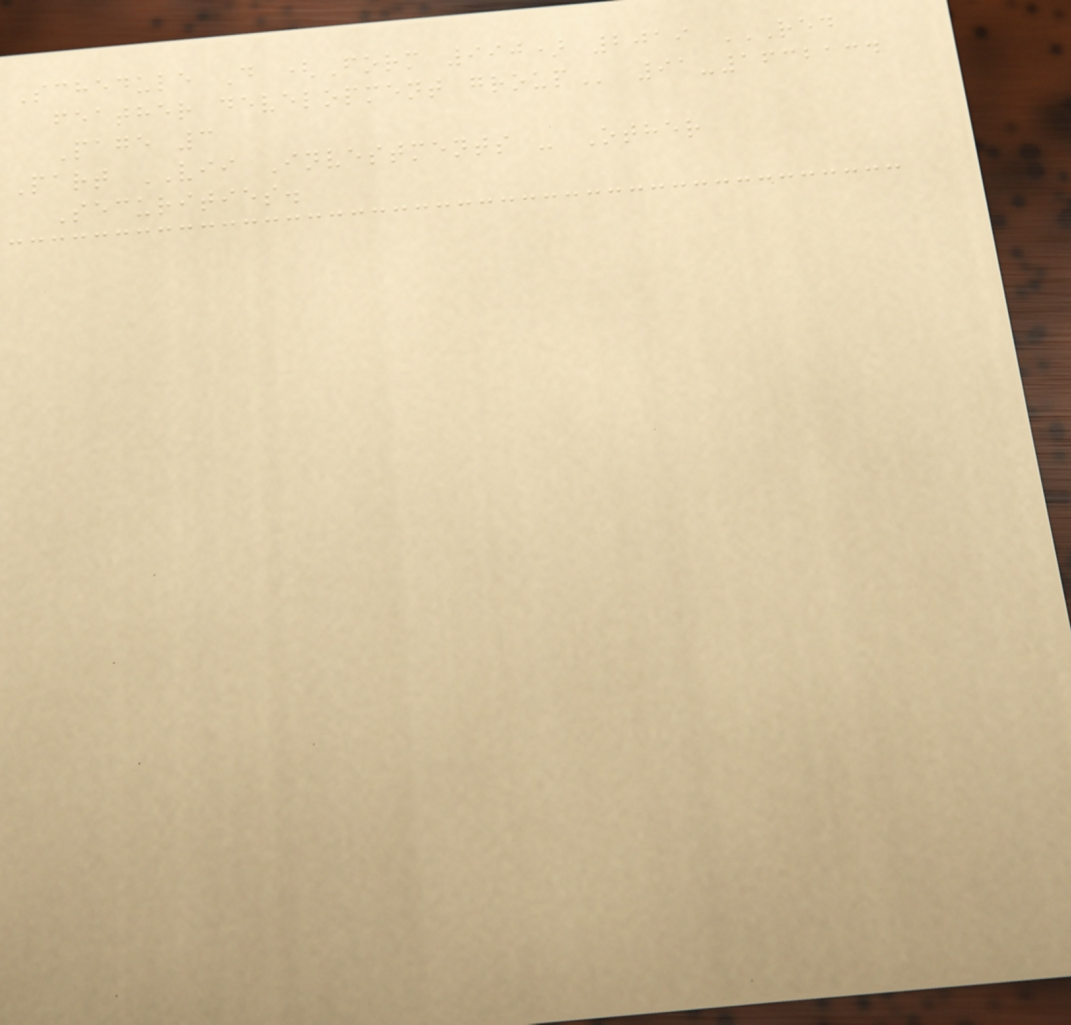Schedule D (Form 990) 2019 RED
FEATHER DEVELOPMENT GROUP 91-1632134
Page 3
Part VII Investments - Other
Securities.
